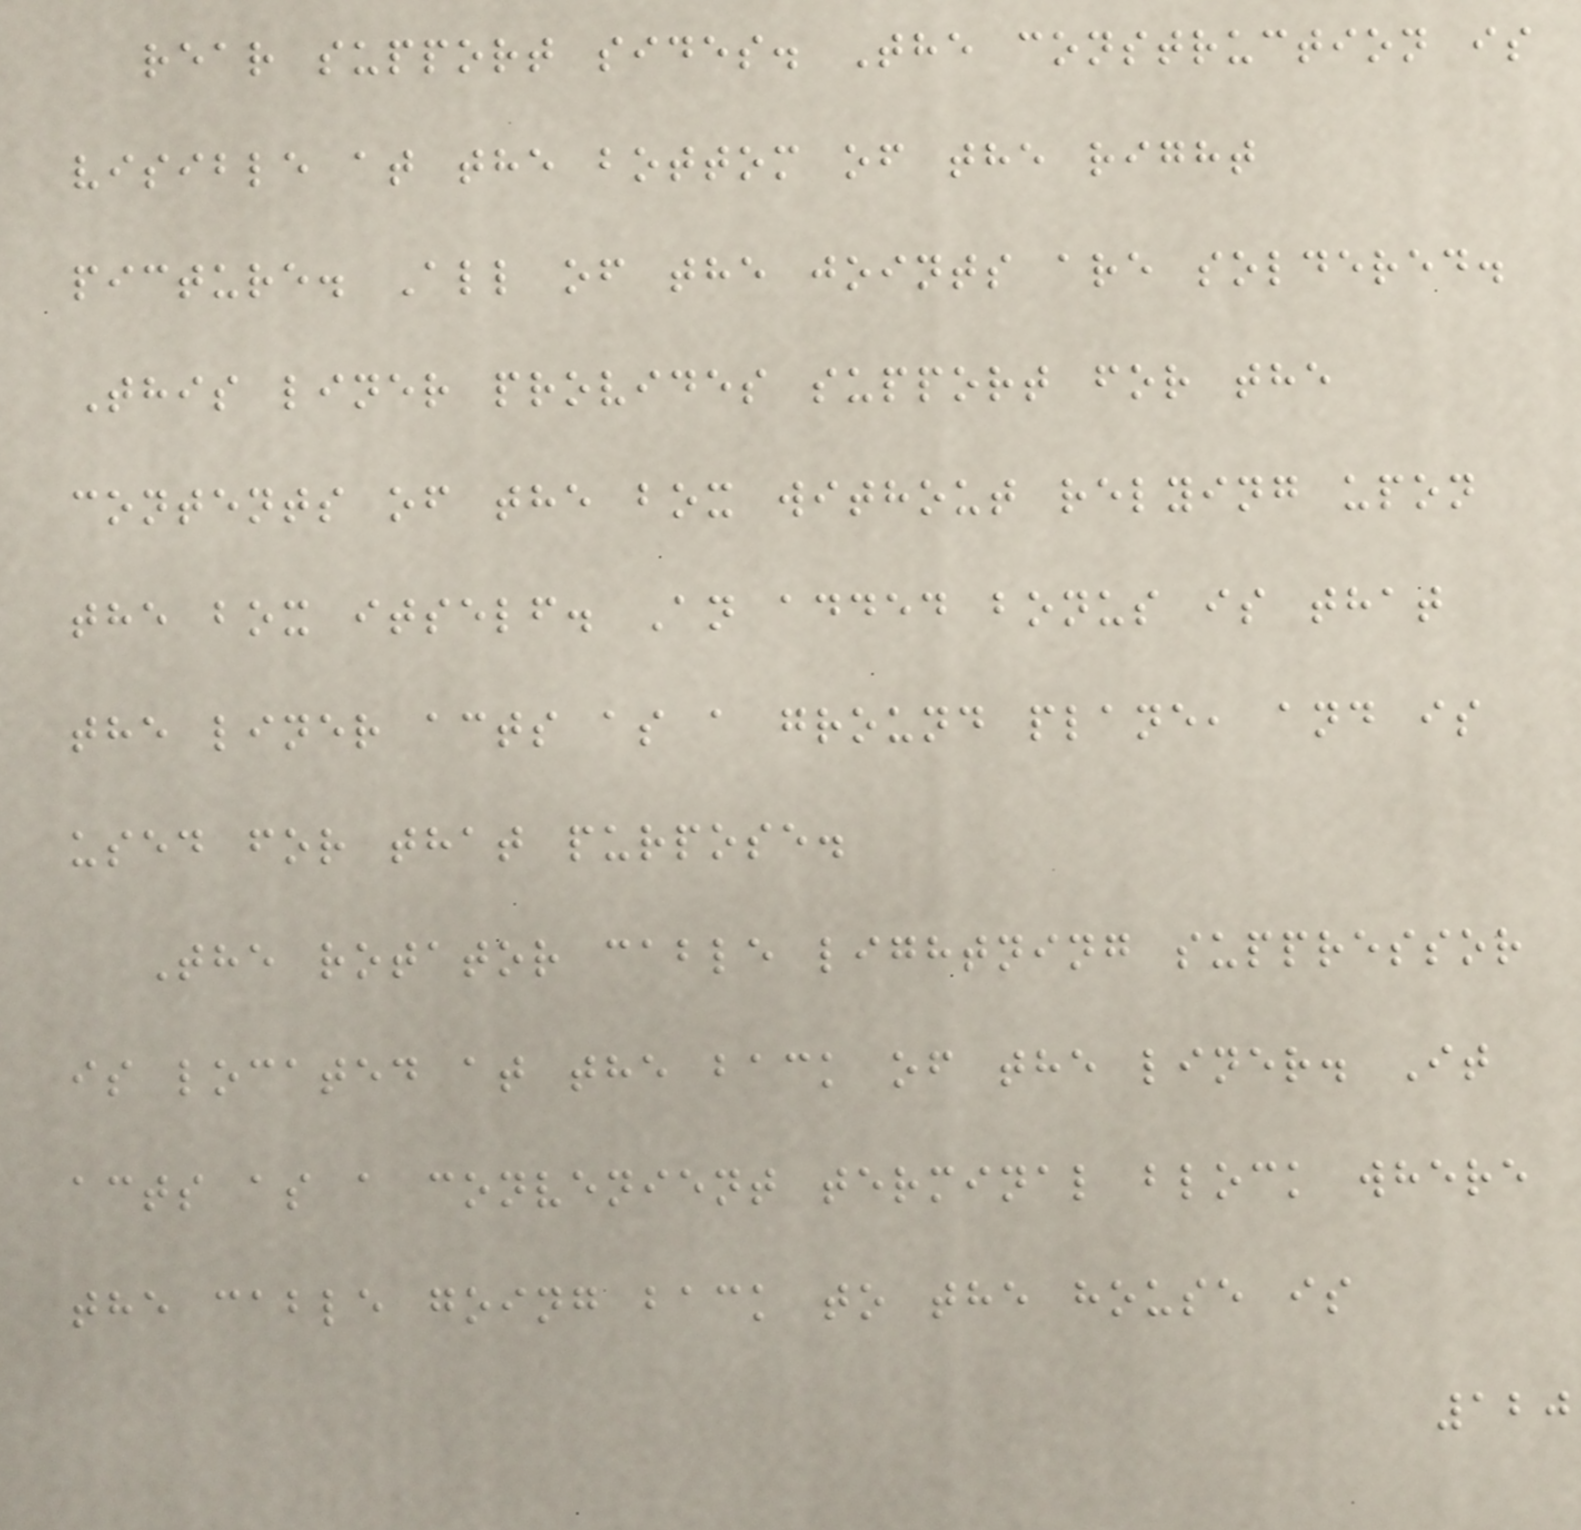rear support sides. The construction is
visible at the bottom of the right
picture. All of the joints are soldered.
This liner provides support for the
contents of the box without relying upon
the box itself. An added bonus is that
the liner acts as a ground plane, and is
used for that purpose.
The rotator cable lightning suppressor
is located at the back of the liner. It
acts as a convenient terminal block where
the cable going back to the house is
120
